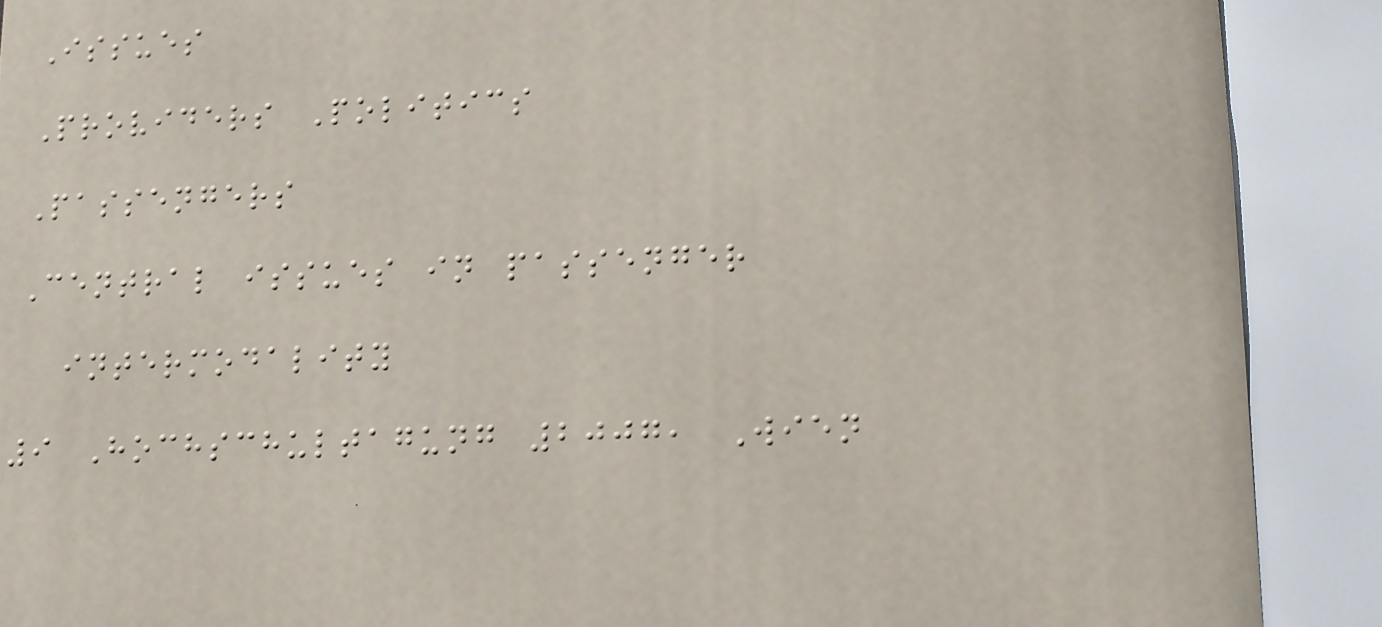Issues
Providers Politics
Passengers
Central issues in passenger
intermodality
9 Hochschultagung 2007, Wien
